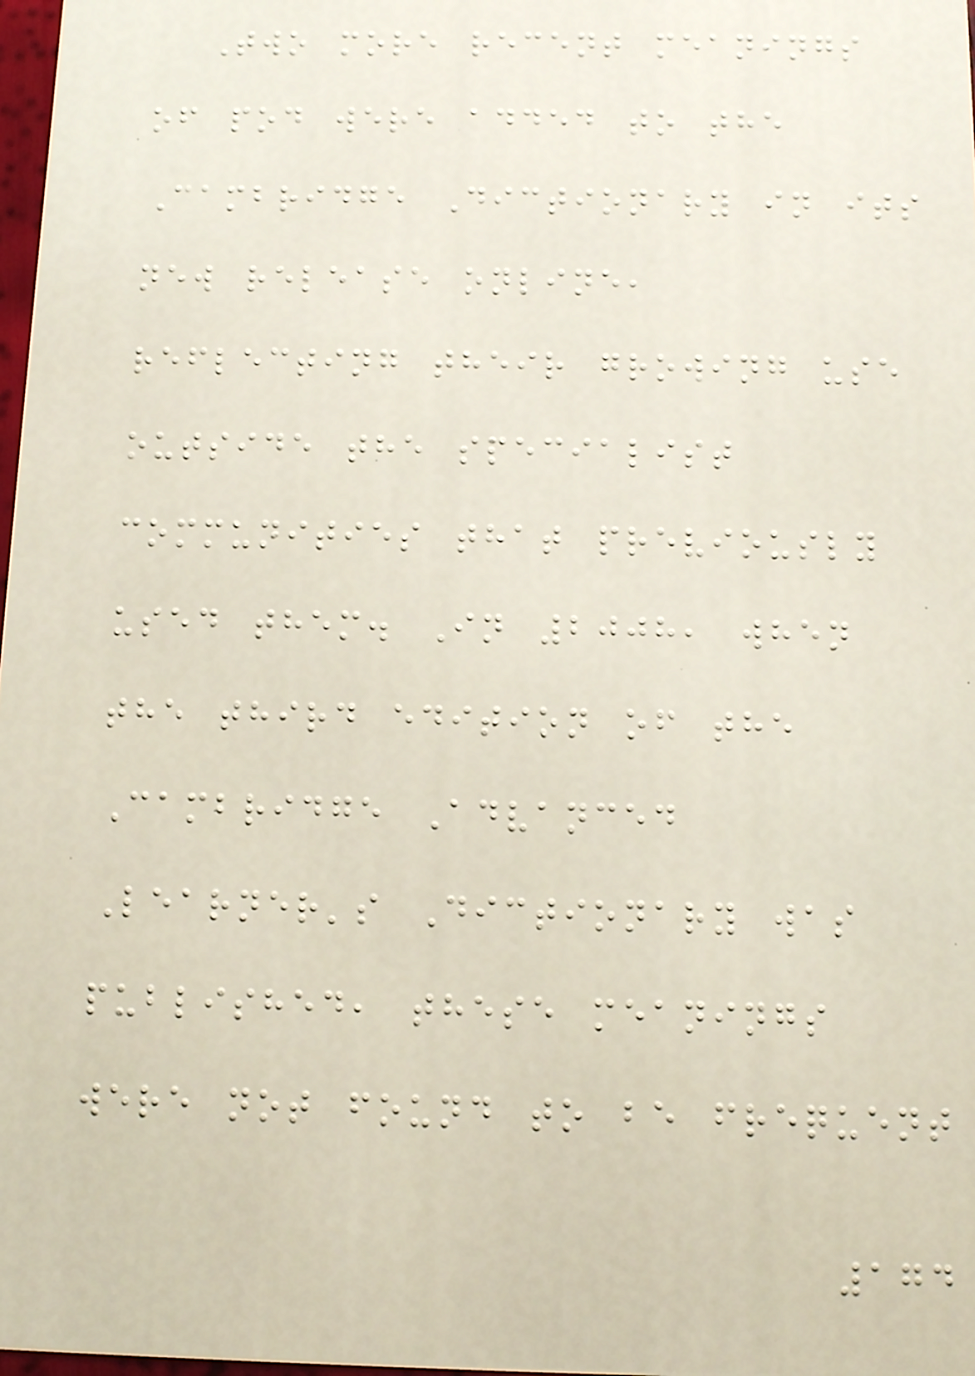Two more recent meanings
of pod were added to the
Cambridge Dictionary in its
new release online,
reflecting their growing use
outside the specialist
communities that previously
used them. In 2008, when
the third edition of the
Cambridge Advanced
Learner's Dictionary was
published, these meanings
were not found to be frequent
174
